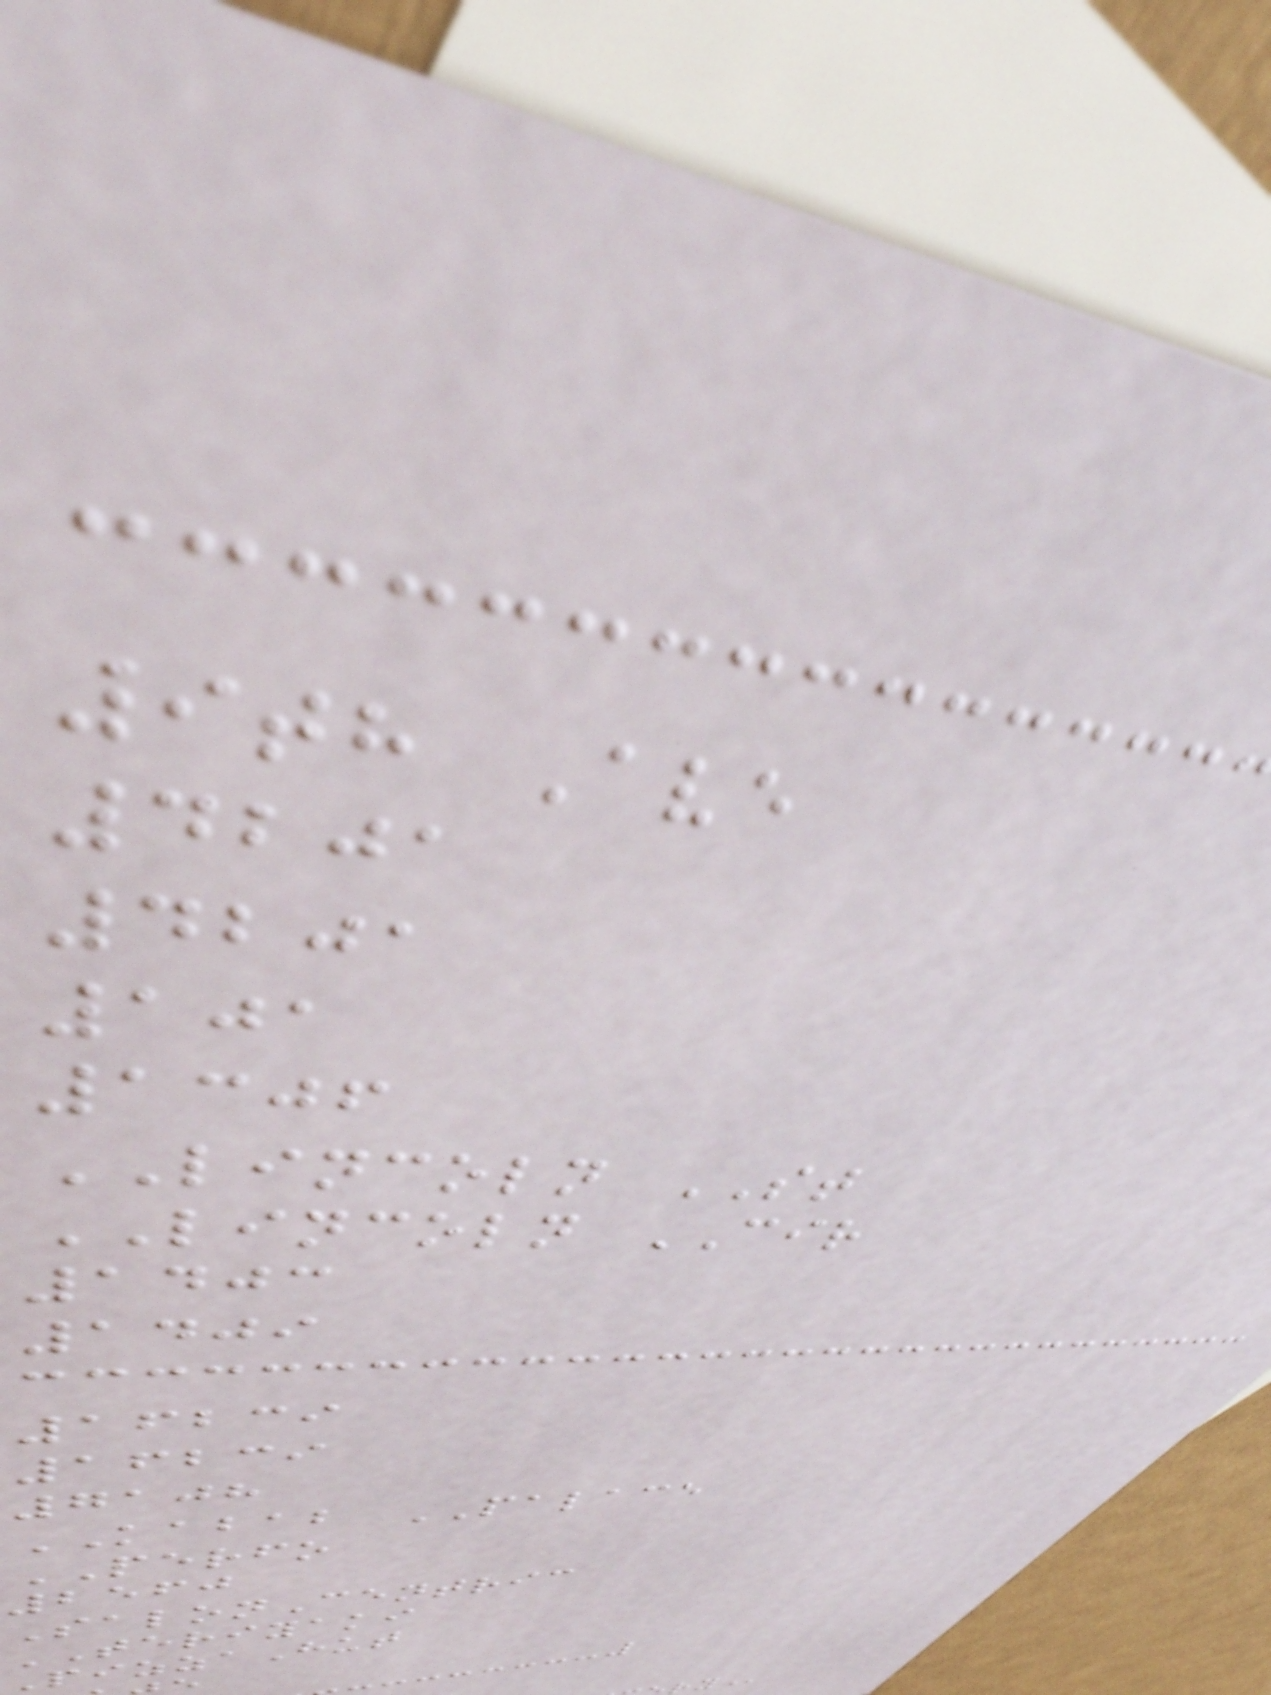9th Ave
4201
4201
101
1306
LINCOLN ST
LINCOLN CIR
1403
1409
16239
16239
7108
KABAB PALACE
PERFO
2560
SalonCentric
TERIYAKI
izzaHut
